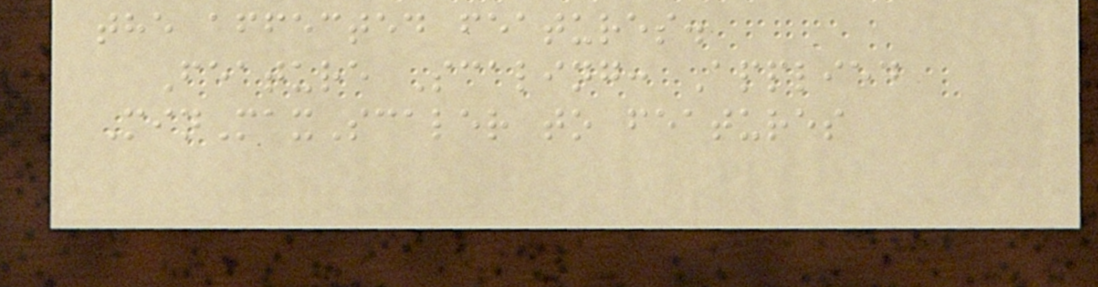the affected features.
Feature Scaling: Applied
MinMaxScaler to features
